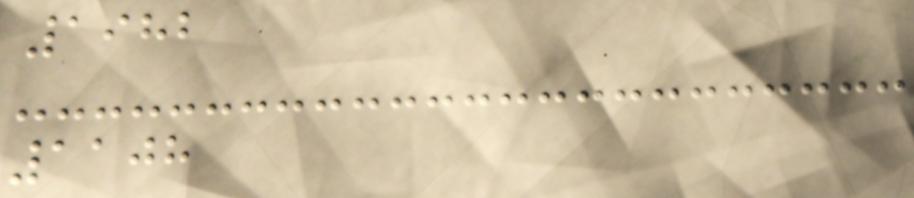1982
1108
